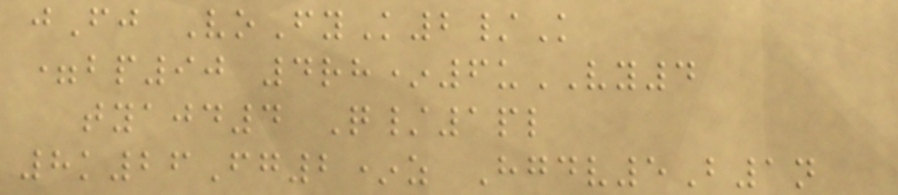jFj VoFyK2/K
=bp90 4rh*6uVY4
tyajd4 Q/1pl
8k26Fg2*z Hgdv5B1n
